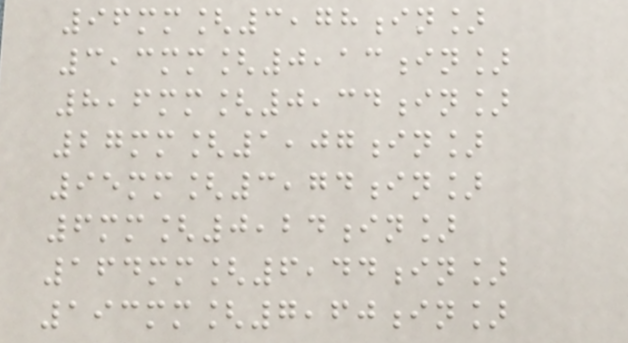96mm[3,78in]
3,3mm[0,13in]
8,6mm[0,34in]
27mm[1,07in]
95mm[3,74in]
6mm[0,24in]
164mm[6,44in]
193mm[7,60in]
